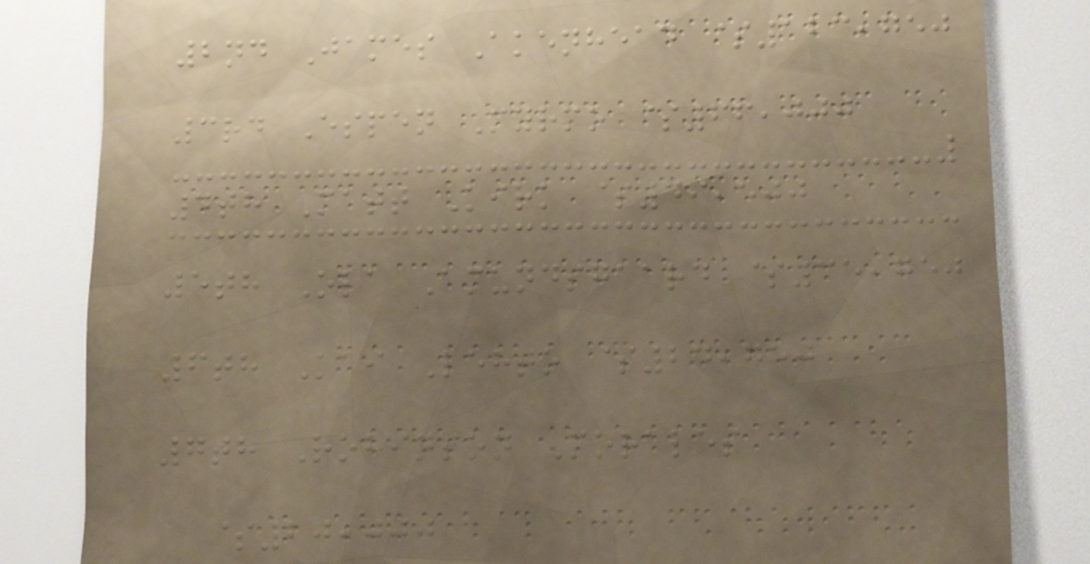2nd James Akenhead $123,750
3rd Espen Myrmo $66,000
4th Matt Kirk $49,500
5th Ola Amundsgaard $35,750
6th Kai Lehto $24,750
7th Robinson Morales
$20,000
